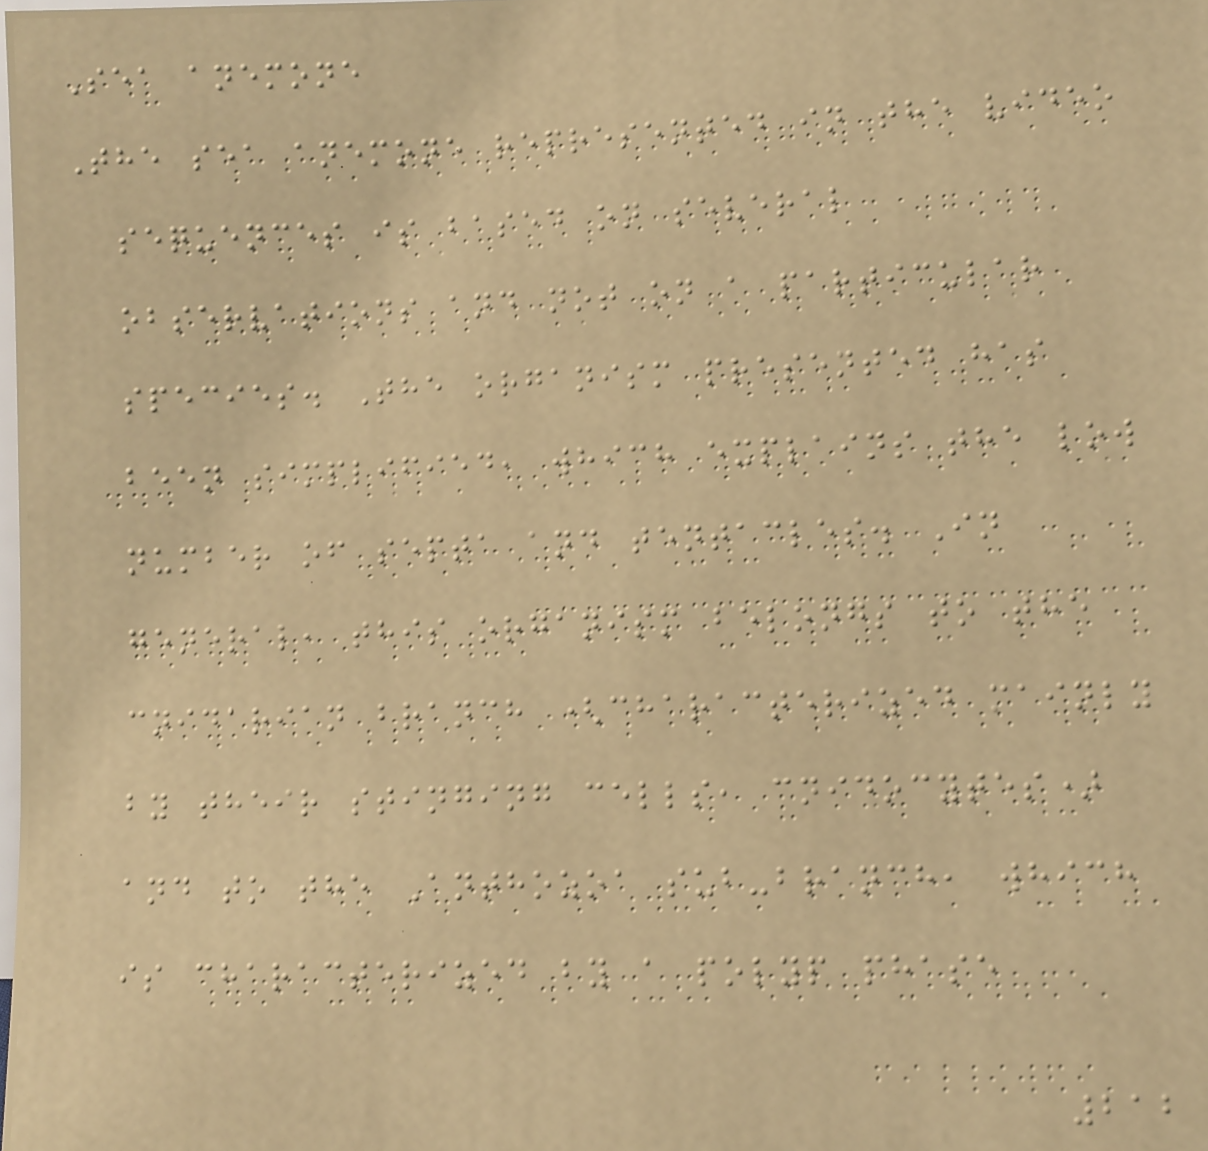Sea anemone
The sea anemone represented in the video
sequences is based on several
observations and not on a particular
species. The organism presented has
been simplified, which explains the low
number of septa and tentacles. In
general, this organism belongs to the
cnidarian branch (characterized mainly
by their stinging cells, cnidocytes)
and to the Anthozoa sub-branch, which
is characterized by a polyp phase
212
